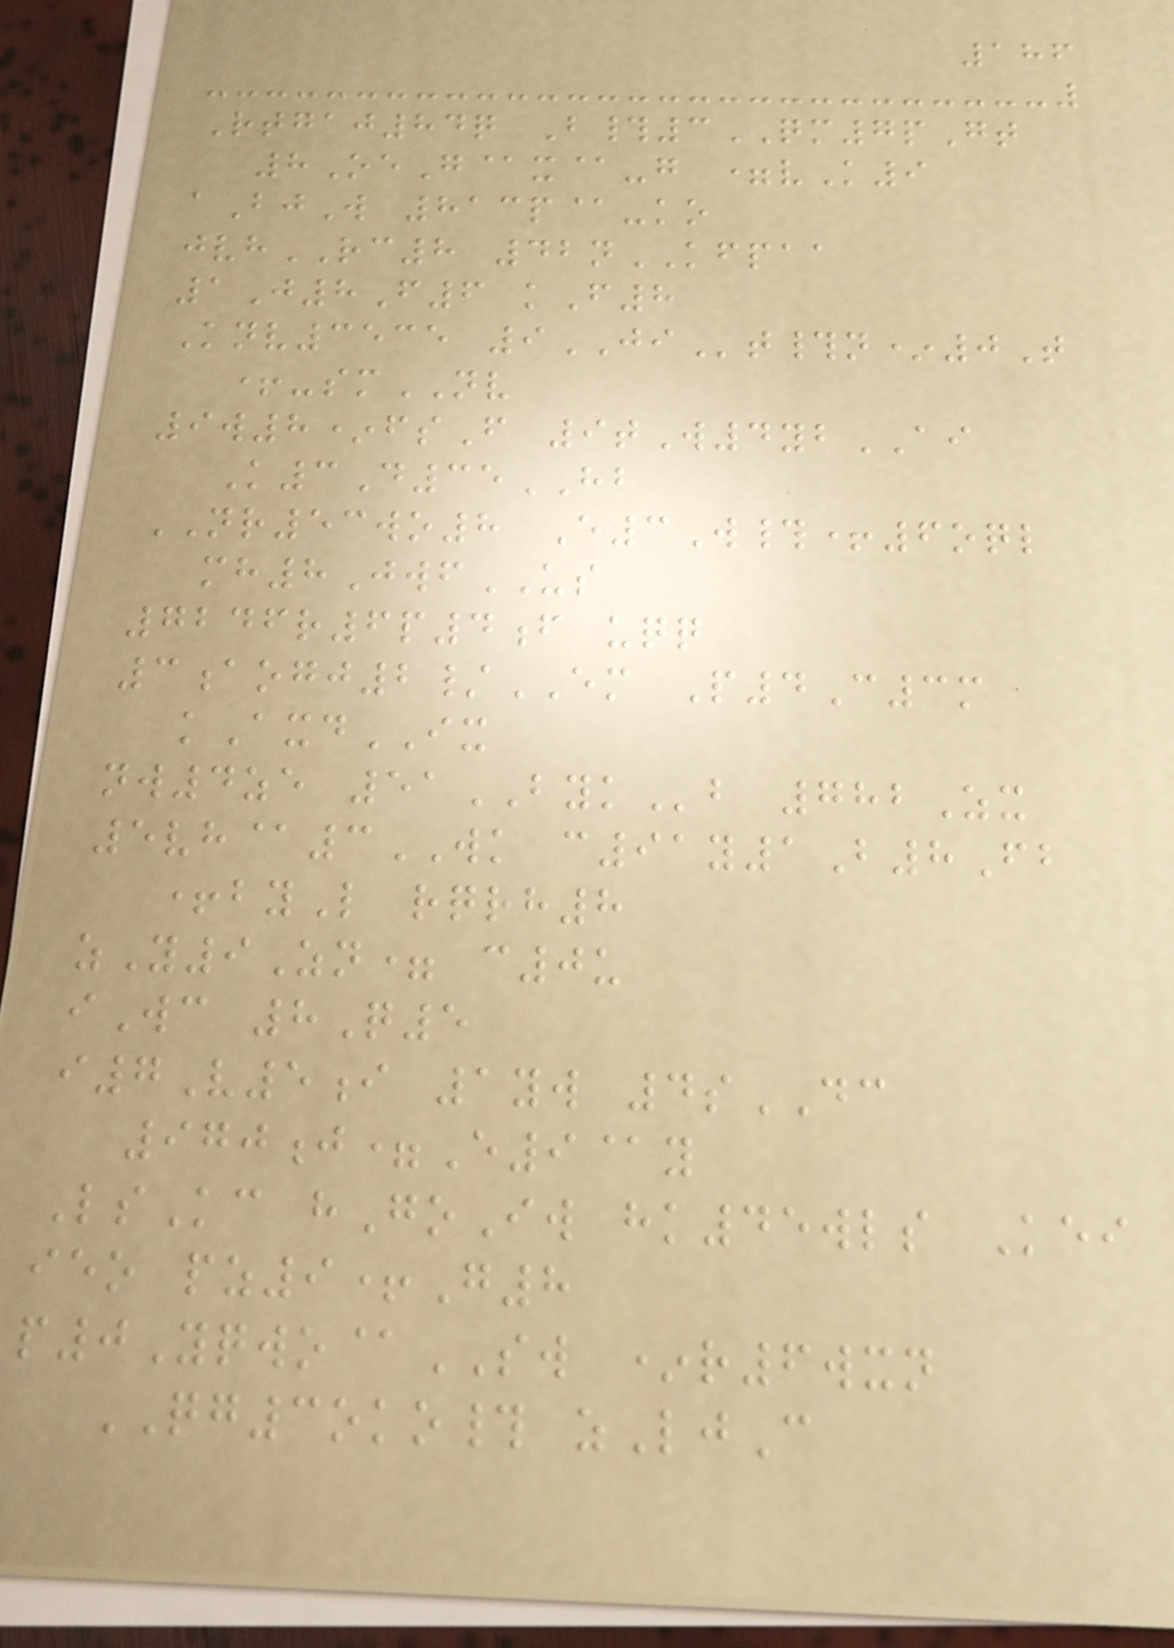186
Rtgaj84q B#3QM7pGt
8OeG@x@-g =vK9
aBjW 813p@-ko
jvhRC8 42nKFPAA
1J8F6 kF8
Knv3535 9JIt#n*0T
+-smNV
9w8*fsF 9tW4ybAI
K3D35HB
NR53wo8 E3W#+6oql
mh8JwfUS
7246r6p4f uqq
3aogj2/EM P4C3m
kAxdIX
nw4ze 51BYKb 782Zx
5vh@3WK c91y1B8Fb
+byL rqrh8
zY9Zn= c0u
iWc 8Q5
i7V5i 1yw 4sDC
970j=E9@y
LsKc hGoIw hk45wls Kei
ieo pz9+G8
p0Yqwo@SW *r6wxn
QG3oko# zLjC
